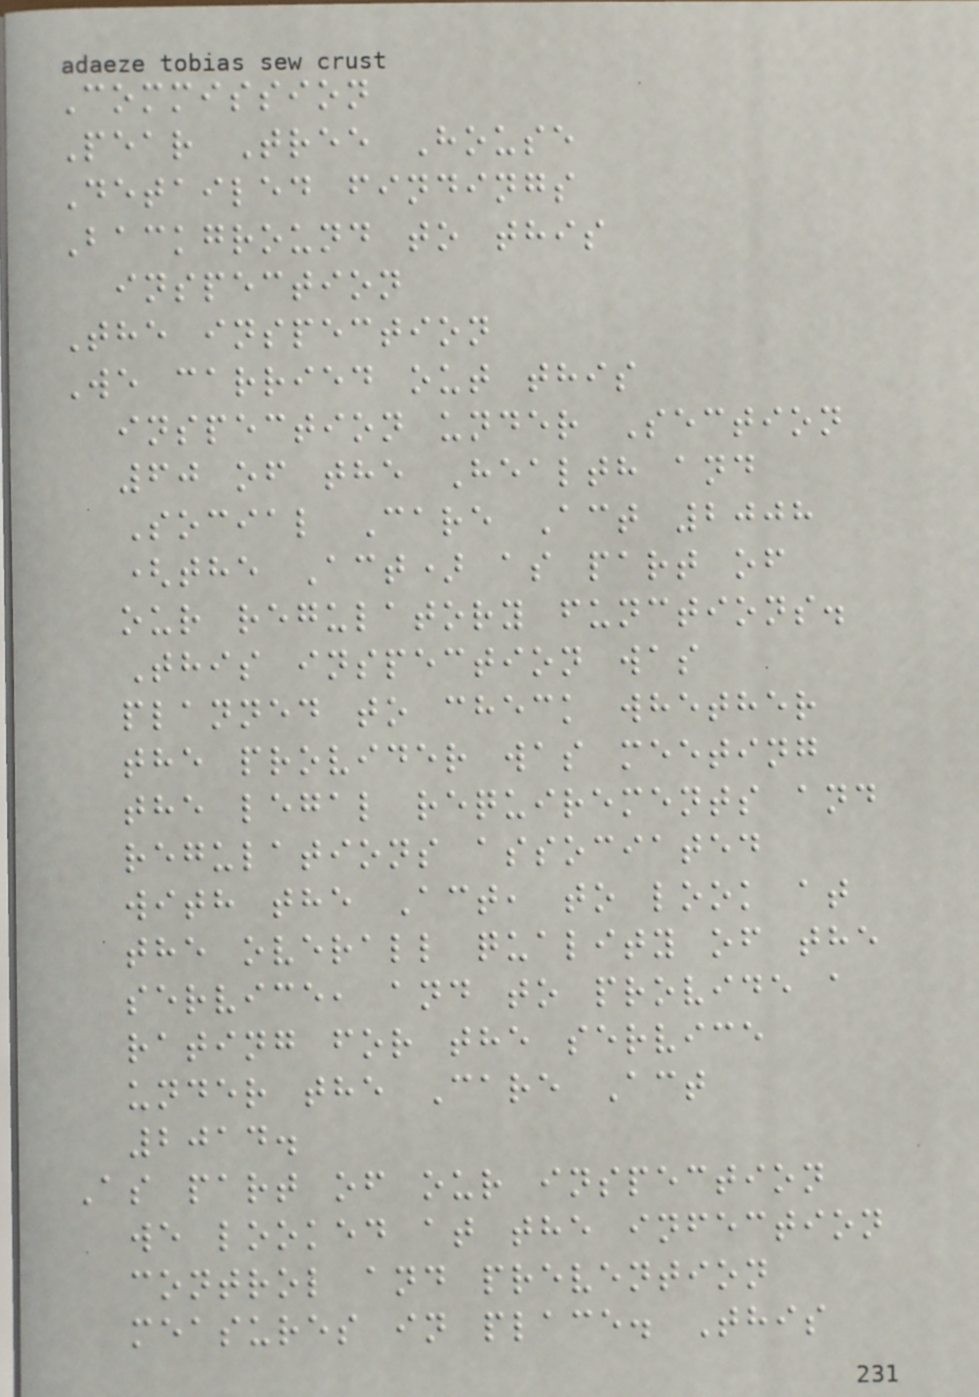Commission
Pear Tree House
Detailed findings
Background to this
inspection
The inspection
We carried out this
inspection under Section
60 of the Health and
Social Care Act 2008
(the Act) as part of
our regulatory functions.
This inspection was
planned to check whether
the provider was meeting
the legal requirements and
regulations associated
with the Act, to look at
the overall quality of the
service, and to provide a
rating for the service
under the Care Act
2014.
As part of our inspection
we looked at the infection
control and prevention
measures in place. This
